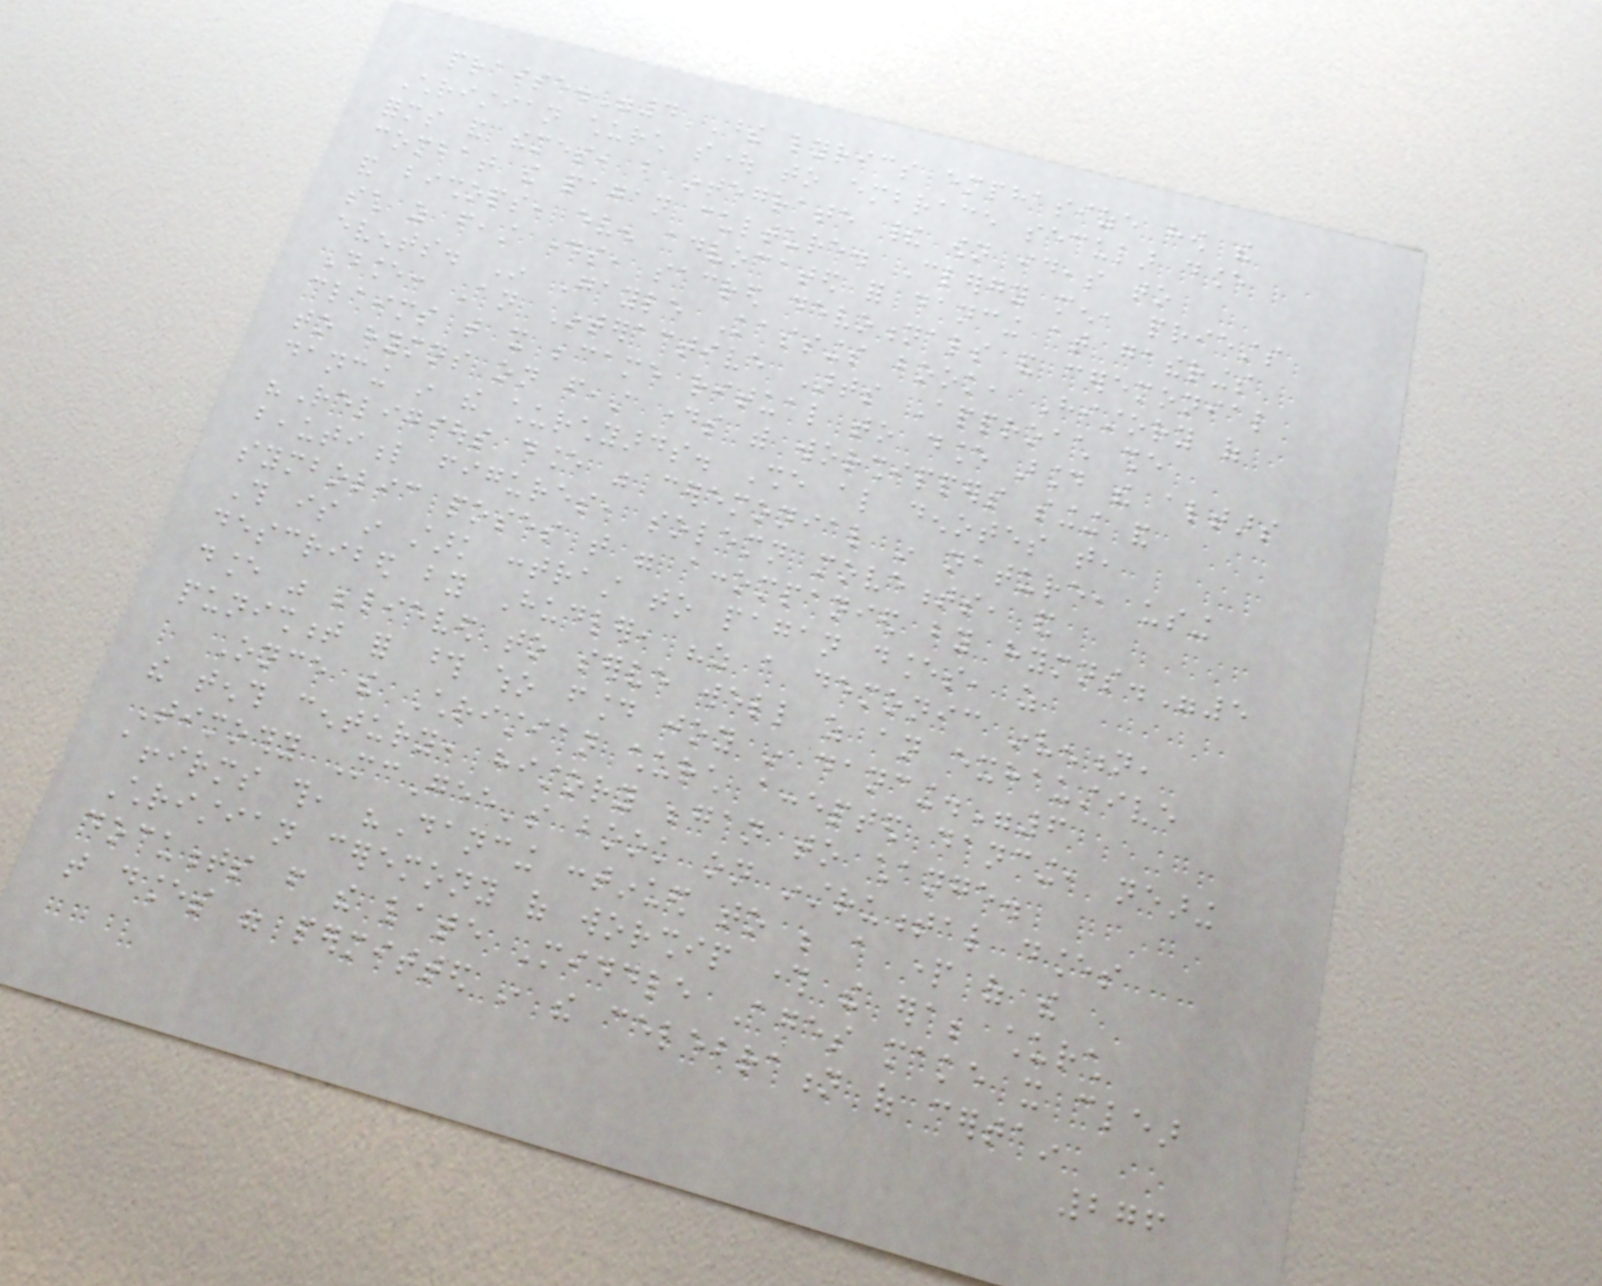praise."4 These lyrics emphasize how the
Christian church sought to embrace secular dance
forms and themes, but integrate their own ideas to
combat the pagan culture. Clergy men, priests
and bishops, even advocated for dancing at gatherings
such as feast days, sacred devotionals and ceremonial
events. In Gayle Kassings book, History of
Dance: An Interactive Arts Approach she
claims that it became ritual to dance around the altars
to hymns on feast days with worshippers singing and
dancing in the churchyards. She also denotes that,
"Religious dance was ceremonial in nature, using
beautiful figures, solemn movements, and
symbolic poses that were accompanied by hymns."5
This is in stark contrast to pagan dances, as
described by Hudler, "as a demonic invention,
dance was believed to serve well as an exhaustive
punishment for those who found joy in dancing."6
Once the Christian church accepted dancing, nearing
the tenth century, history began to change.
Timothy McGee's book on instrumental dances
affirms this, "Dancing continued to be a part of the
Christian ceremony of worship through the era; church
documents from the late Middle Ages make it clear
that dances were permitted in the celebration of certain
276
